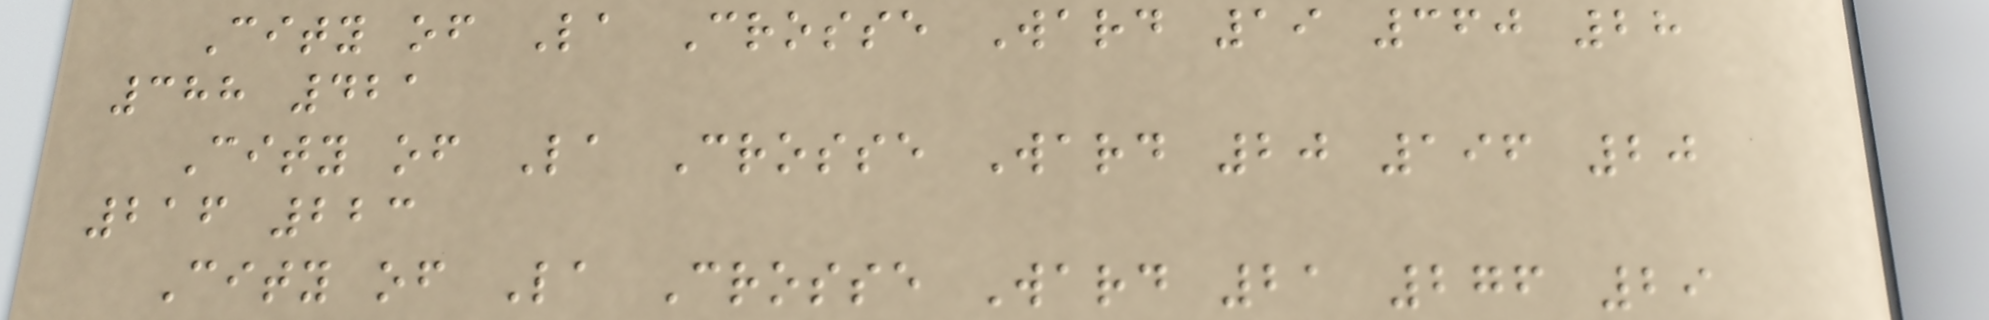City of La Crosse Ward 19 360 28
388 421
City of La Crosse Ward 20 196 20
216 223
City of La Crosse Ward 21 276 29
